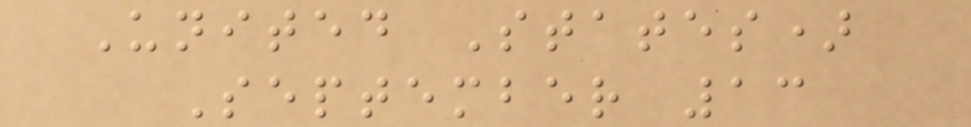United States)
September 13
